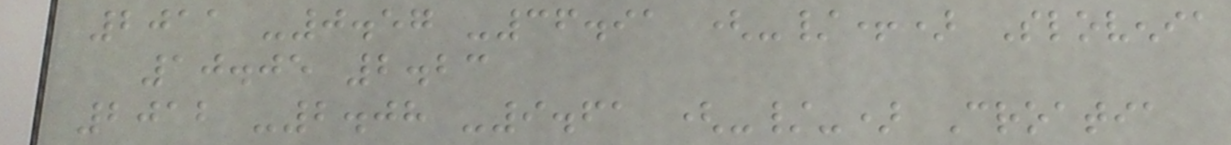2011 -0.57 -36.91 (-/+) Slovenia
10.05 2.23
2012 -2.08 -9.61 (-/-) Croatia
